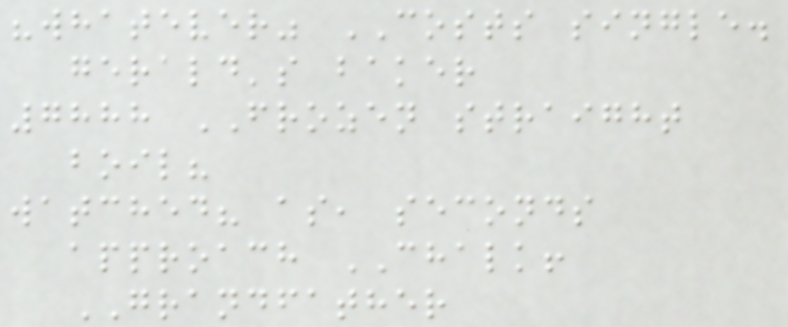"whatever" COSTS single.
gerald's baker
7888 FROZEN straight
boil?
watched? as, seconds
approach CHALK!
GRANDFATHER
